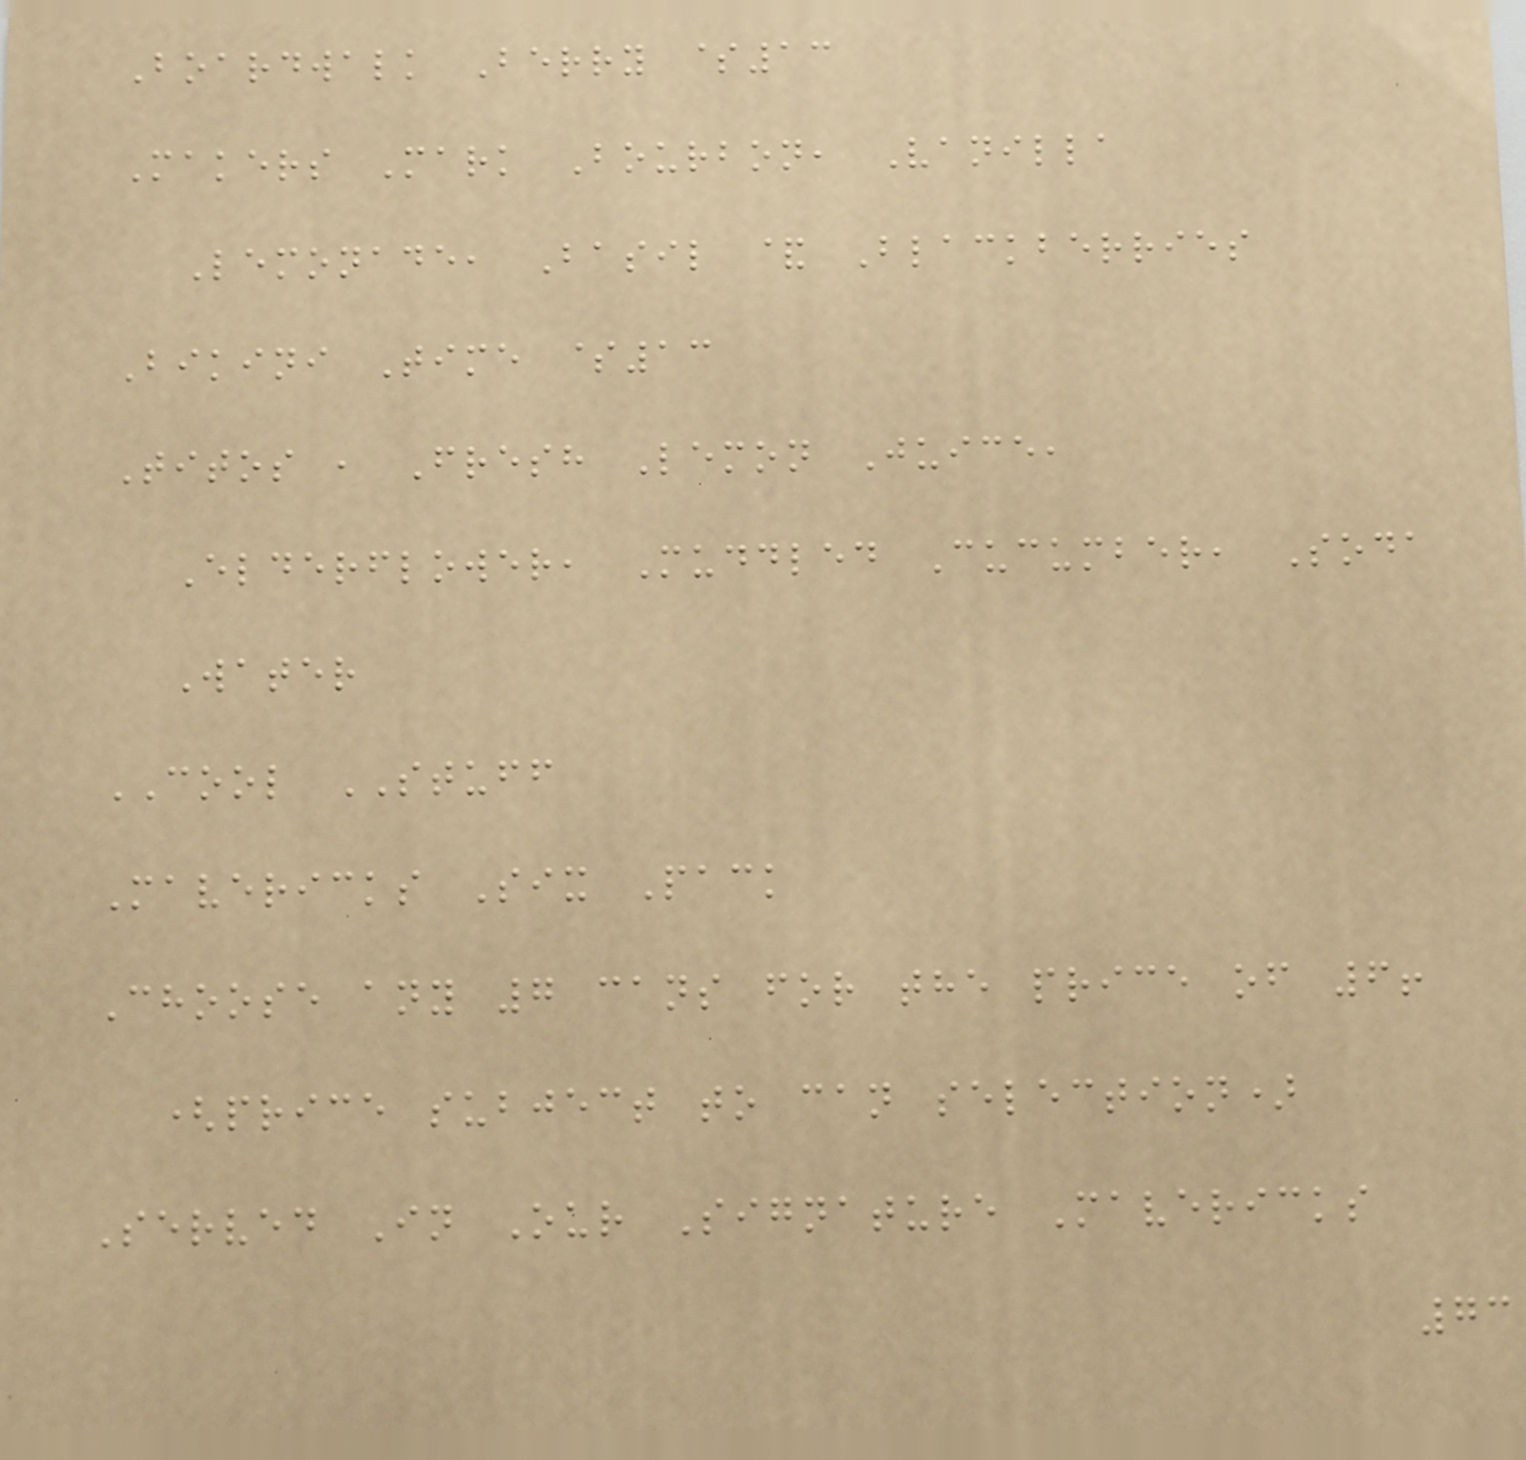Boardwalk Berry $13
Makers Mark Bourbon, Vanilla
Lemonade, Basil & Blackberries
Bikini Time $13
Titos , Fresh Lemon Juice,
Elderflower, Muddled Cucumber, Soda
Water
COOL STUFF
Mavericks Six Pack
Choose any 7 cans for the price of 6!
(price subject to can selection)
Served In Our Signature Mavericks
73
